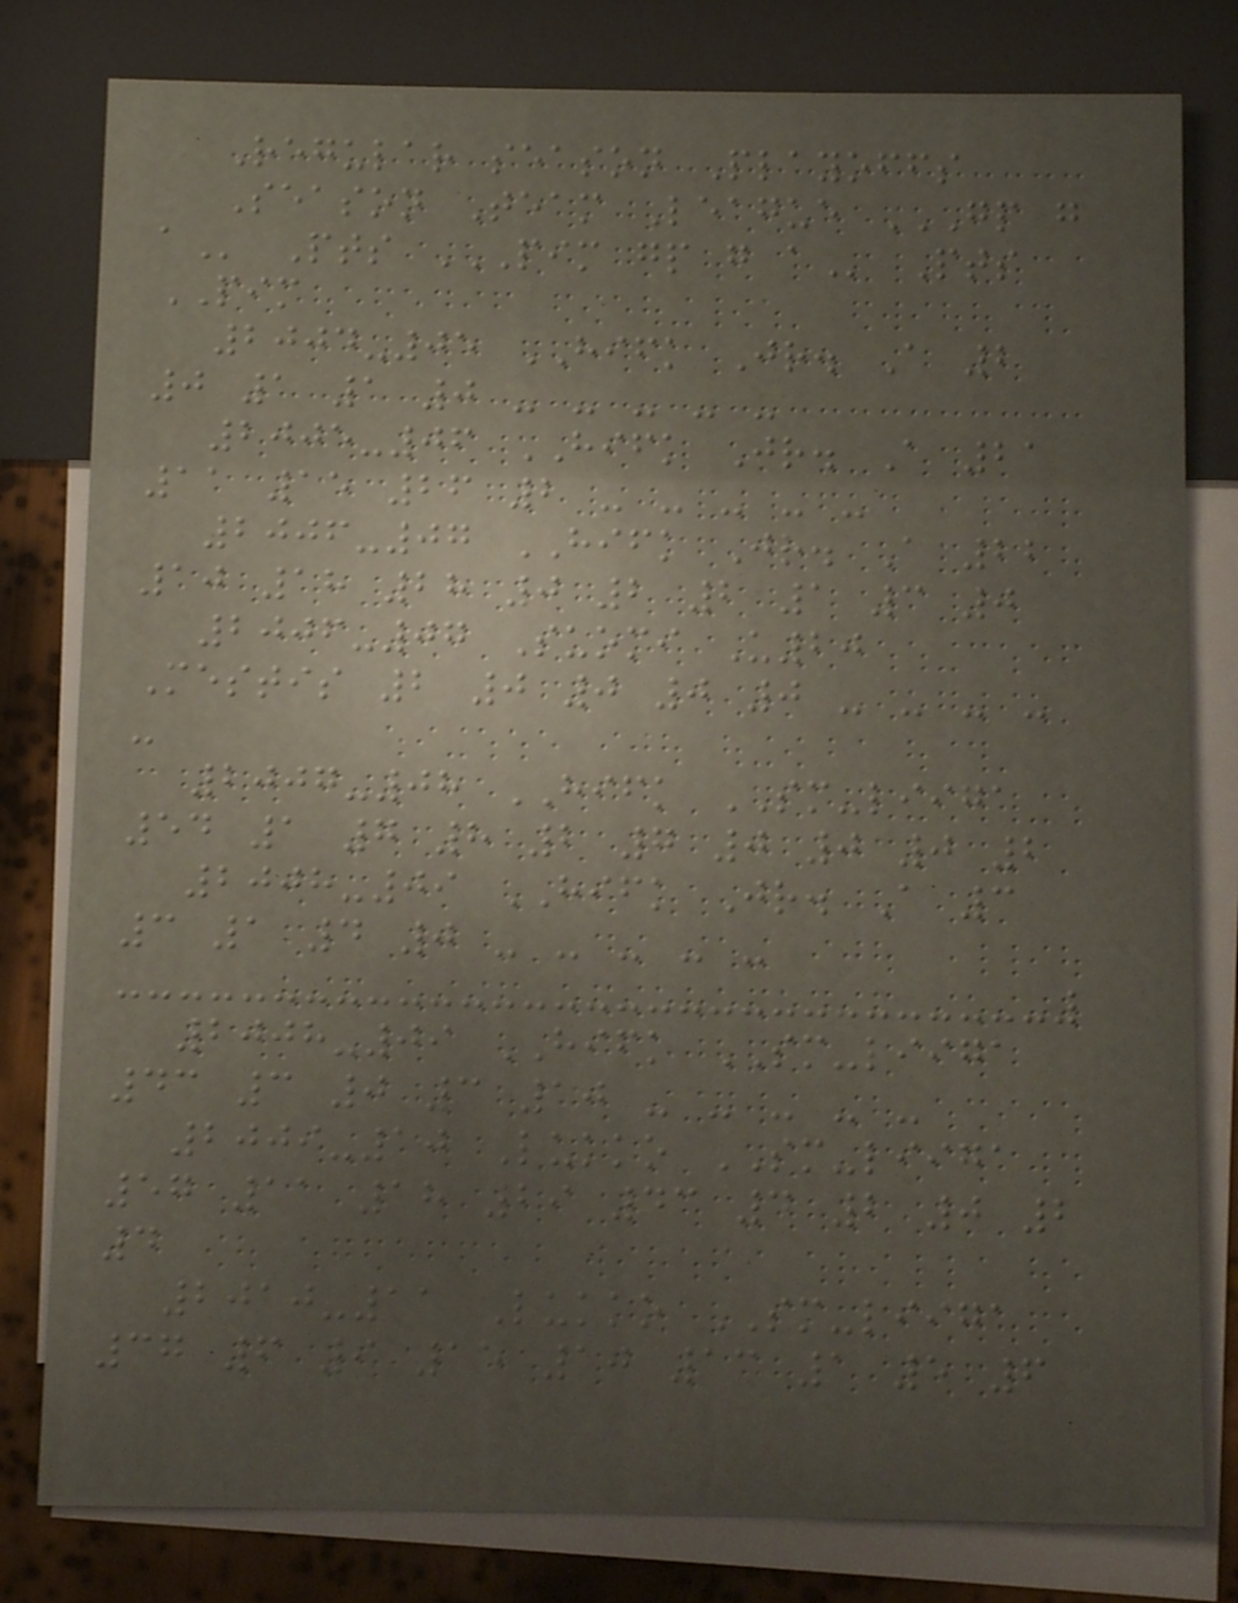Regular season Playoffs
Season Team League GP G
A Pts PIM GP G A Pts
PIM
2004-05 HIFK Jr. A 2
0 1 1 0 - - - - -
2005-06 HIFK Jr. A 21
11 15 26 2 - - - - -
2006-07 HIFK Jr. A 22
10 18 28 0 2 2 1 3 0
2006-07 Suomi U20
Mestis 2 0 0 0 0 - - - -
-
2007-08 HIFK SM-liiga
54 1 7 8 2 7 0 0 0 2
2008-09 HIFK Jr. A 3
3 1 4 0 - - - - -
2008-09 HIFK SM-liiga
43 3 0 3 10 - - - - -
2009-10 Lukko SM-liiga
57 11 18 29 43 4 2 0 2
4
2010-11 Lukko SM-liiga
37 6 9 15 10 13 1 5 6
